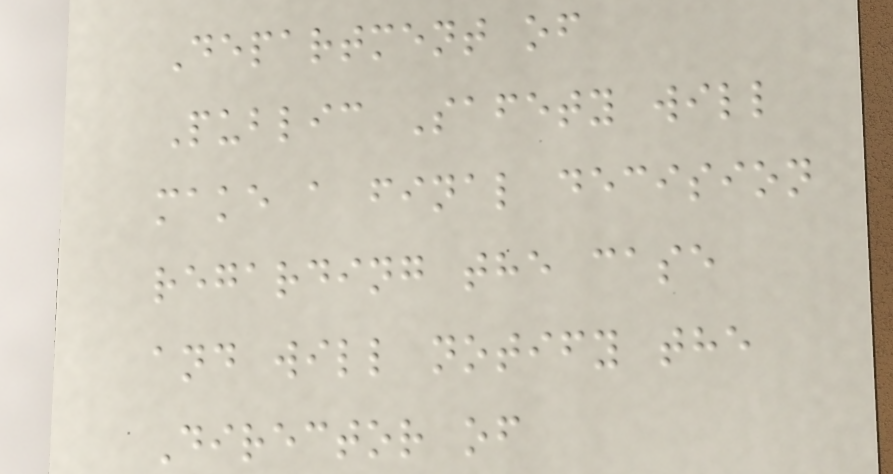Department of
Public Safety will
make a final decision
regarding the case
and will notify the
Director of
